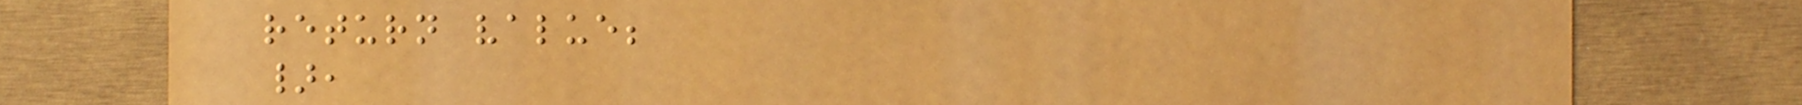return value;
},
